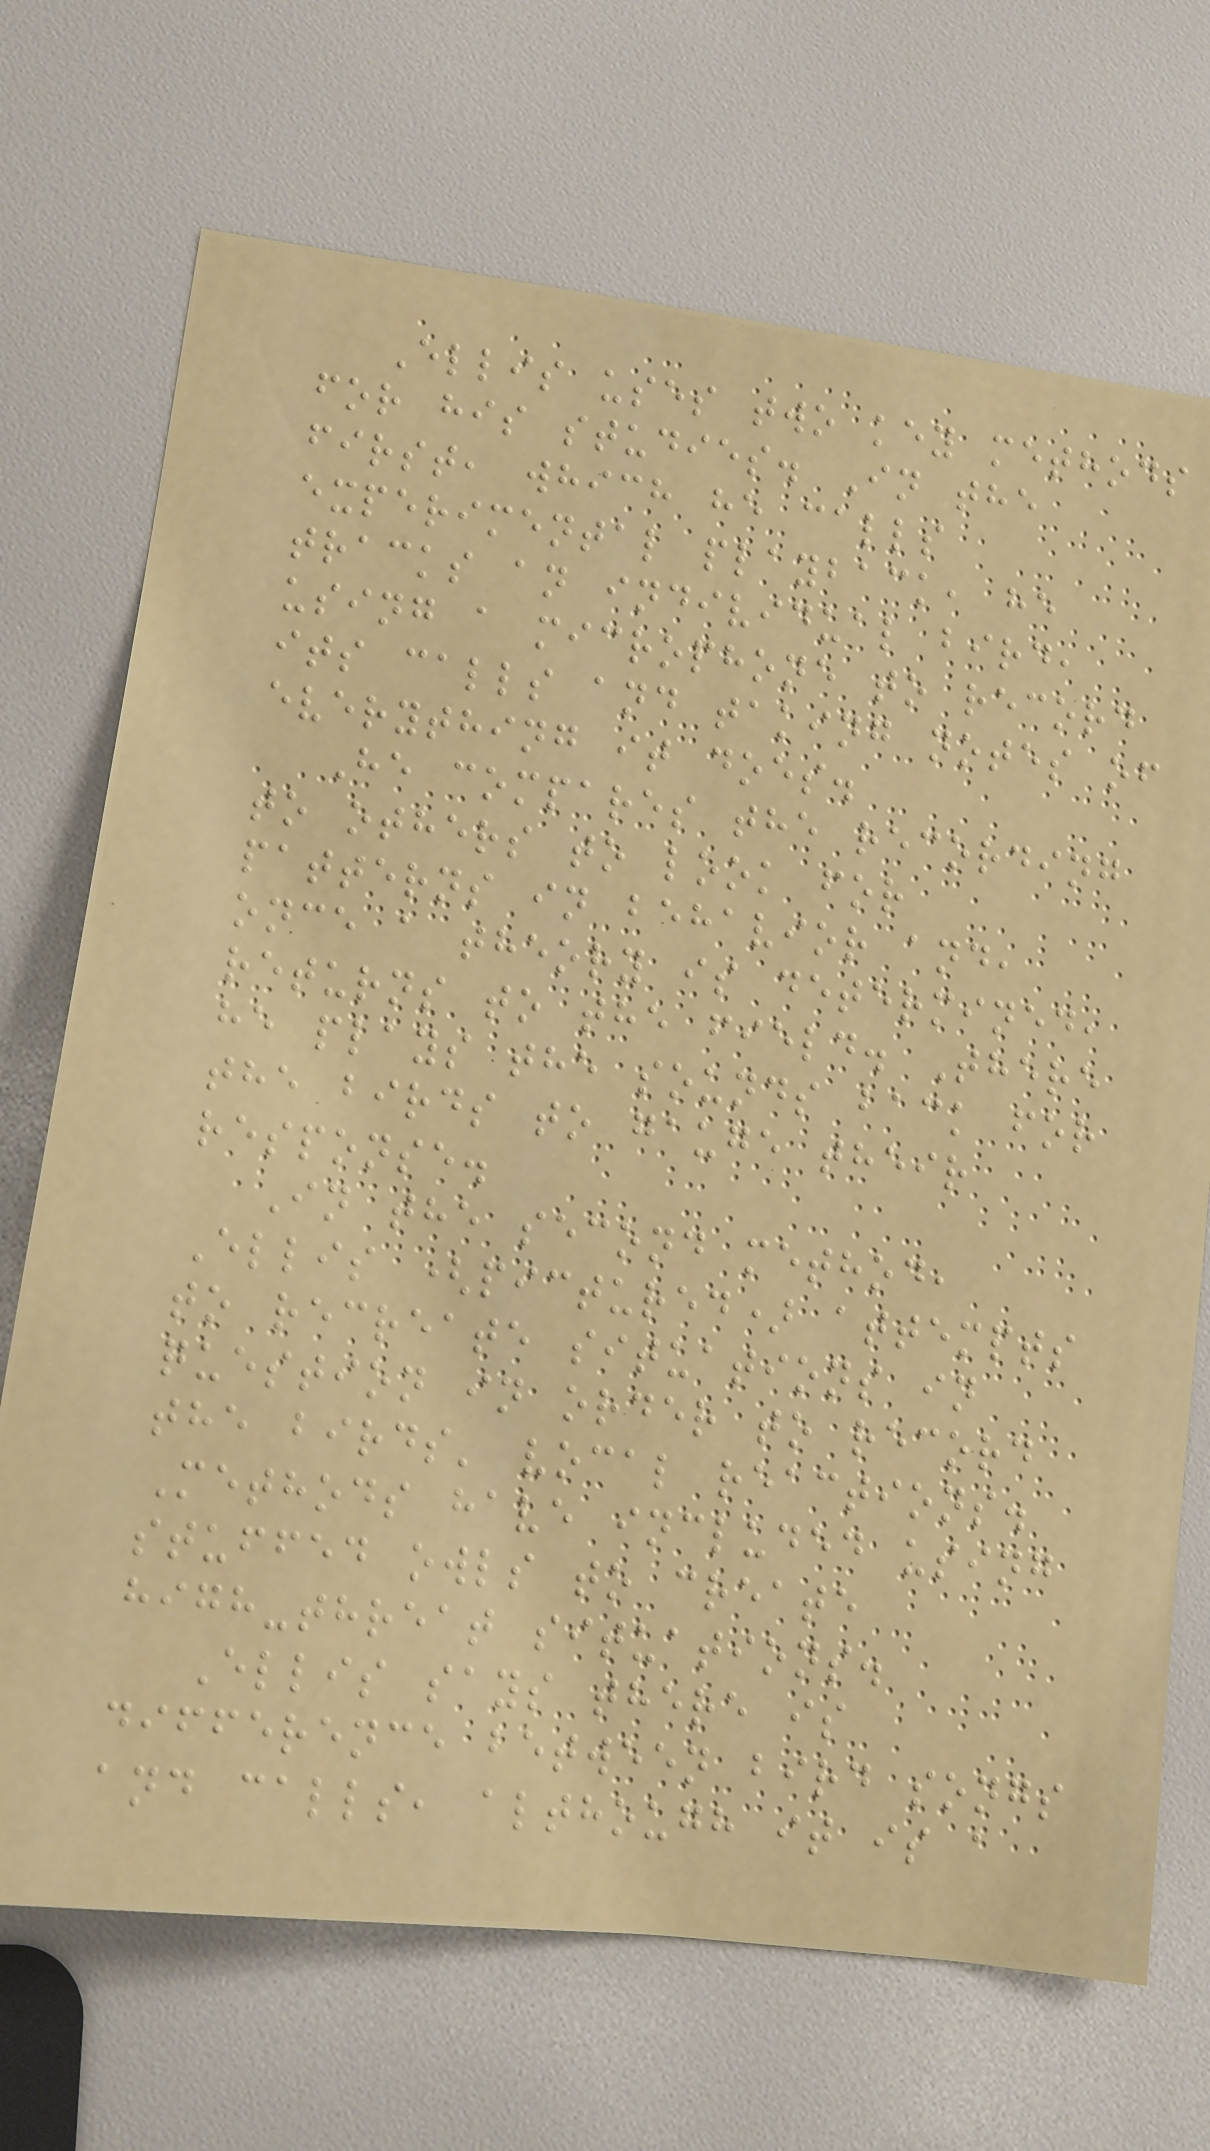Ellis uses two key methods
for his studies. In the
first, which he calls
experimental playback, he
tracks an individual bird,
using a microphone to record
its calls and taking notes of
everything it does.
He compares the recording
to others to look for
patterns in behavior and,
once a theory is determined,
returns to the field. There
he plays the sounds back for
the birds to gauge their
response.
In the second method,
Ellis (pictured) attempts
to recreate situations in
question in order to record
the birds' vocal reactions.
Methods have included using
stuffed owls to create
high-threat situations.
Ellis says there is
difference between bird songs
and calls, although it is a
